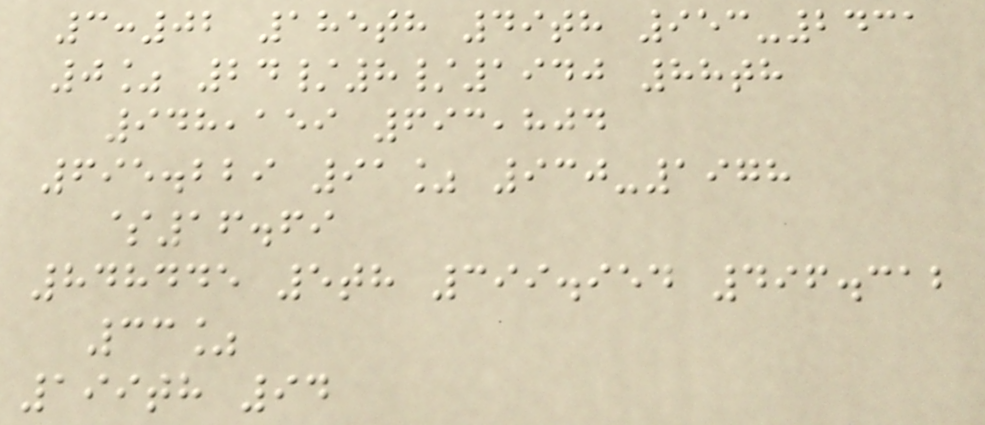3:02 185th 49th 953-2431
0% 24/8/1940 88th
948,159 693,804
695.229 91% 930-1978
$16.69
848445 5th 399.954 496.312
33%
199th 94
